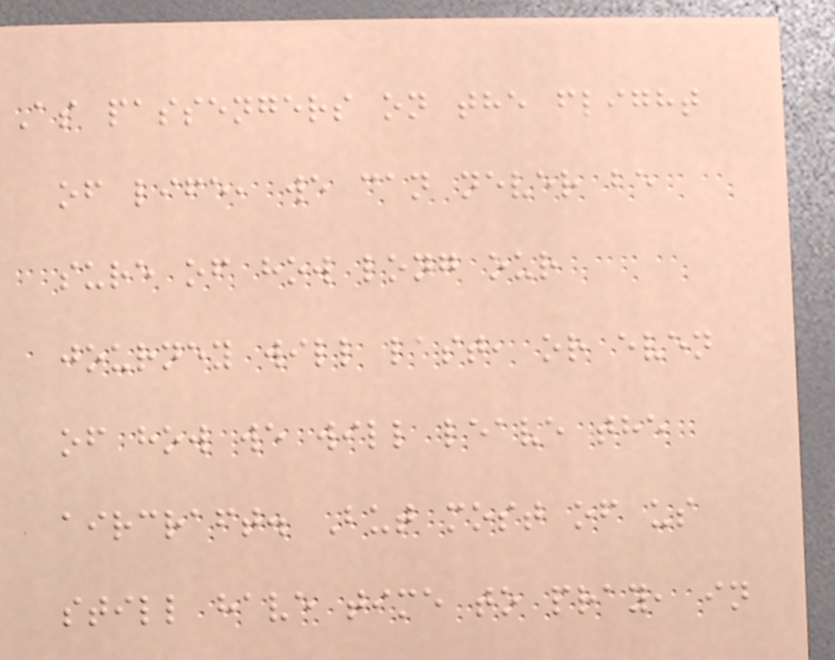As passengers on the flight
of life, we can never be
sure of how long our
journey will last, or even
of how we will leave the
aircraft. But most of us
still have time to pray, in
